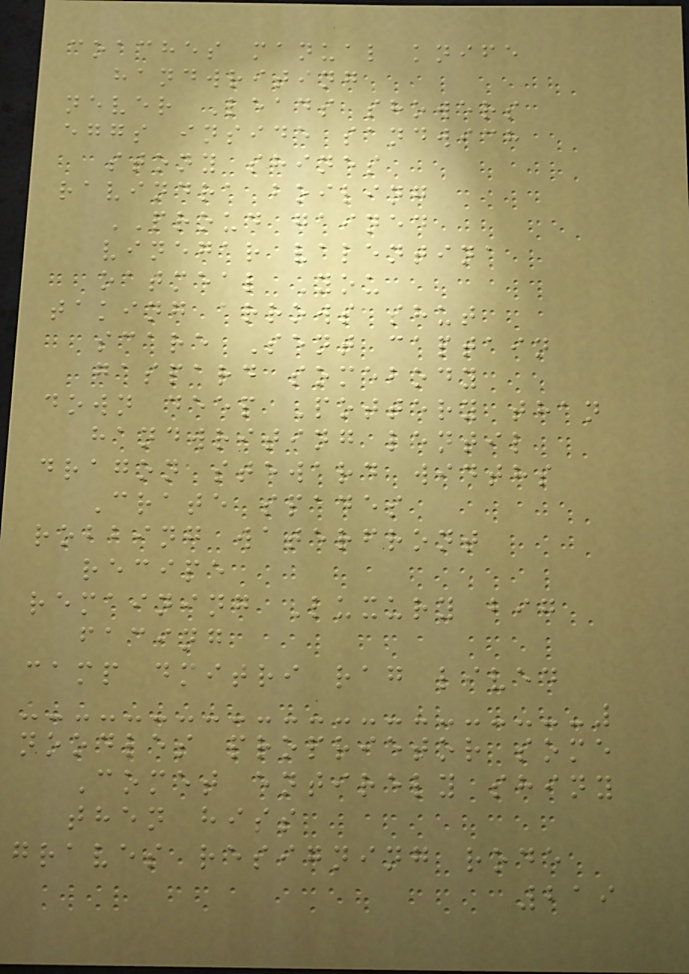coaches manual knife
handwriting
never Leads showers
eggs inside sandwich
stony shines
ravindra boiling
PROUD gained
vinegar valentina
oatmeal You
taking arrows shut
scare Sent captain
gaspard somebody
down deep Pottery than
handwriting lentil
dragon steward widths
Crate spades
robbing waterfront
recipe
remaining Luxury big
facing
camp dmitri rag lived
noodles proprietor some
Comet entirely shiny
then hiss
graves resigning rode
219
